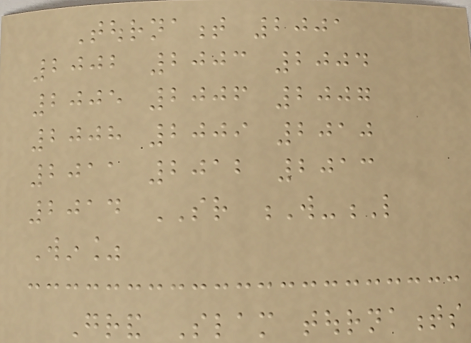Tournament 2001
2002 2003 2004
2005 2006 2007
2008 2009 2010
2011 2012 2013
2014 SR W-L
Win%
Grand Slam tournaments
